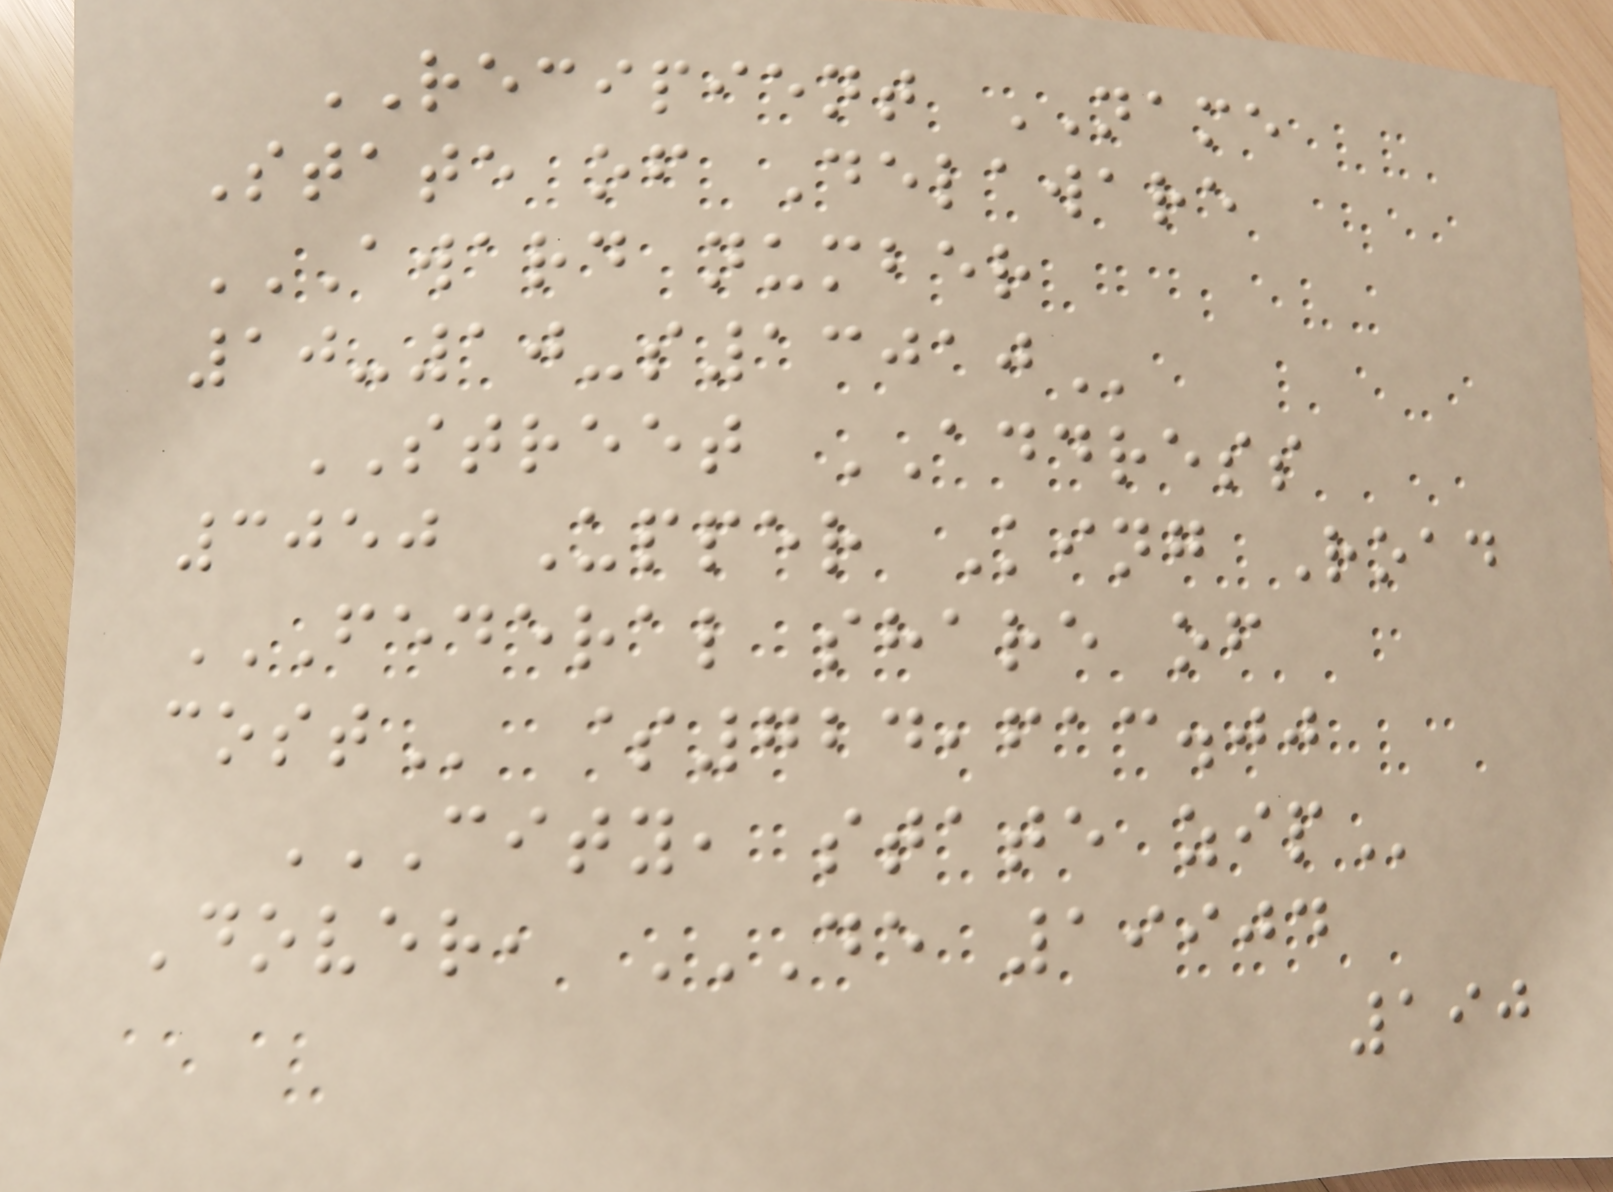RECIPIENT NAME
State of Delaware
AWARD NUMBER
10-10-S13010
STREET ADDRESS
3050 Upper King Road
FEDERAL SHARE OF
COST $724,613.00
CITY, STATE ZIP
Dover, DE 19904
190
